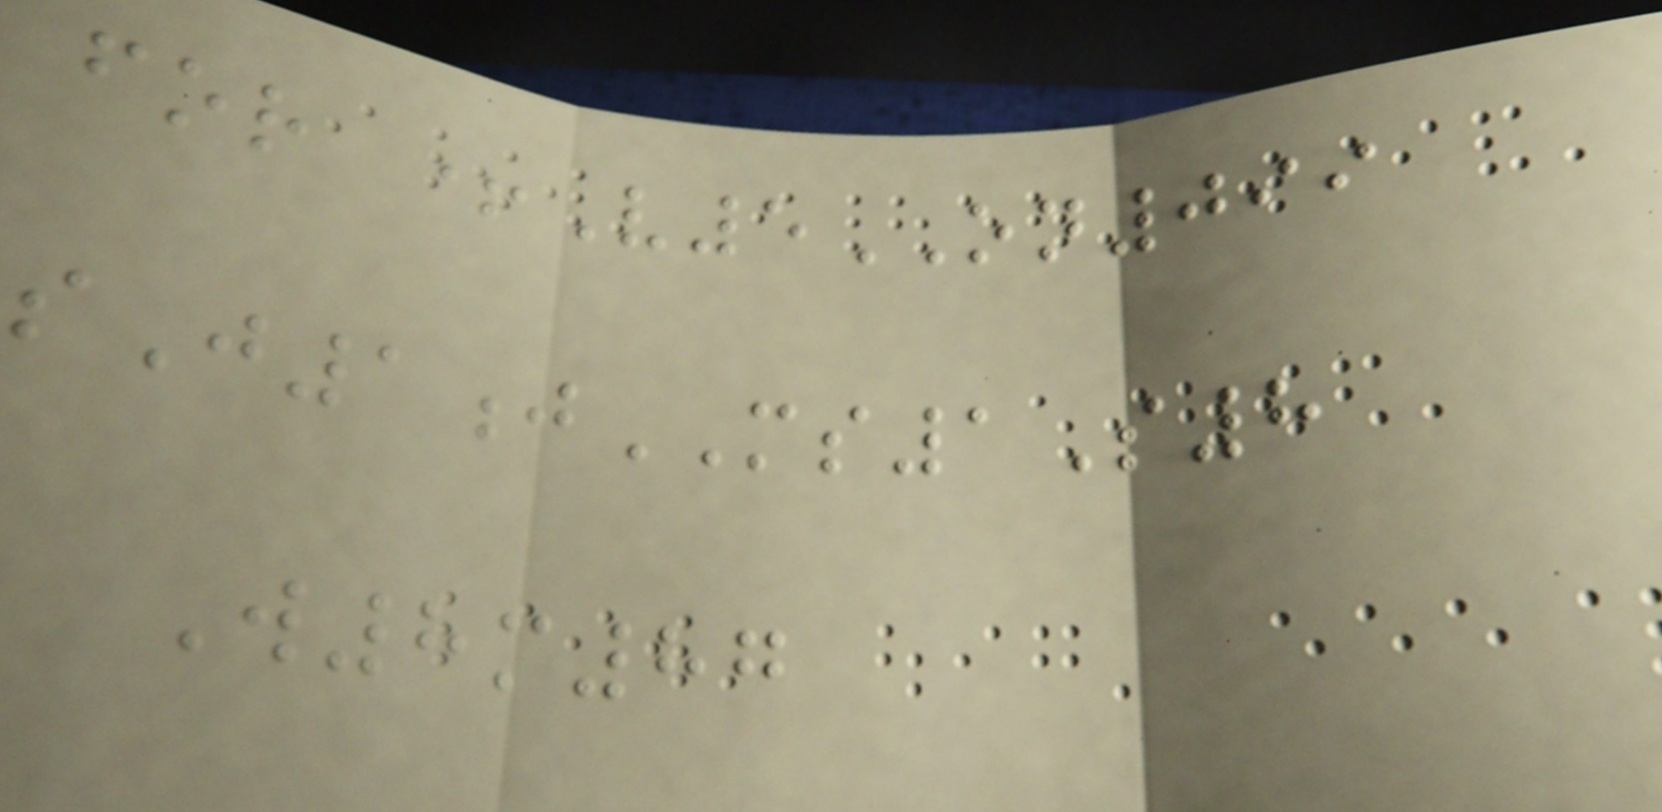for +V5ON099
sJ1jMS1S8
W8m87
